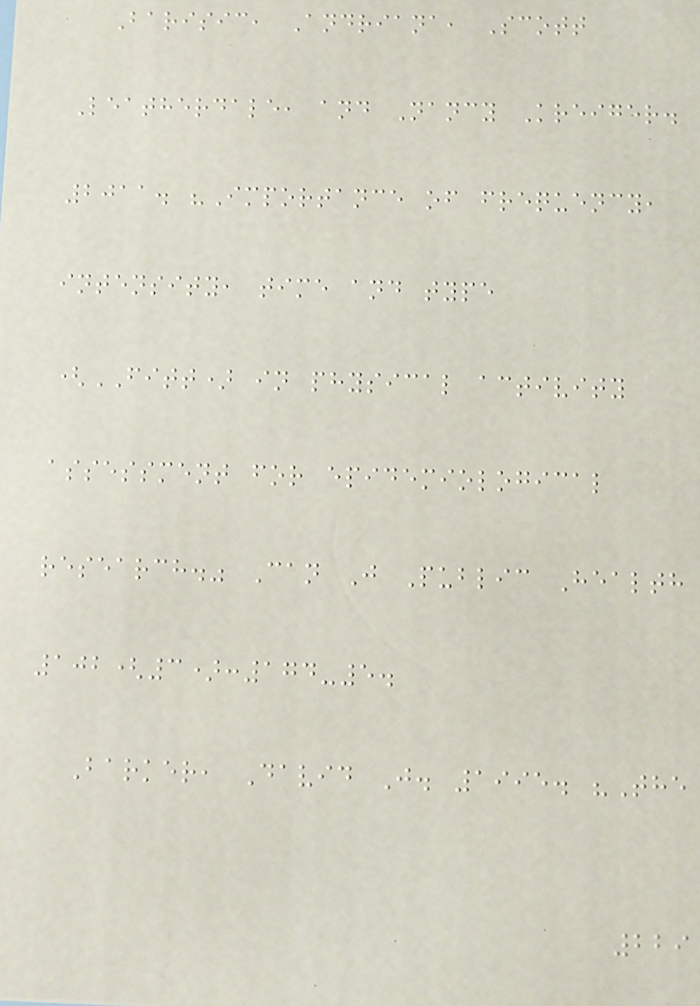Barisic, Andriana, Scott
Leatherdale, and Nancy Kreiger.
2011. "Importance of frequency,
intensity, time and type
(FITT) in physical activity
assessment for epidemiological
research." Can J Public Health
102(3):174-5.
Barker, David J. 1995. "The
229
